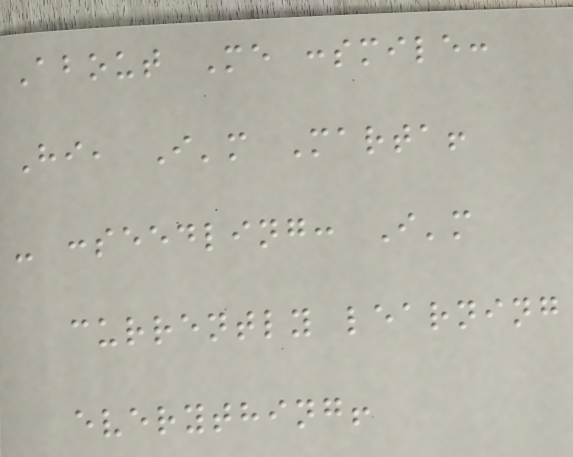About Me :smile:
Hi, I'm Marta!
- :seedling: I'm
currently learning
everything!
